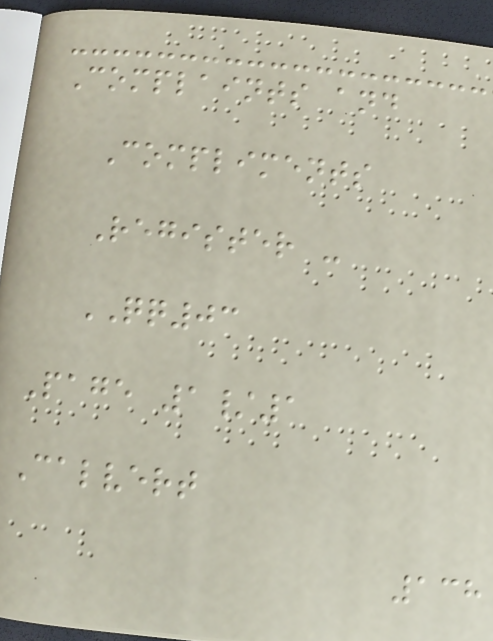Complaints and
Compliments
Register -
QQ03
Page 1/1
Calvert
138
